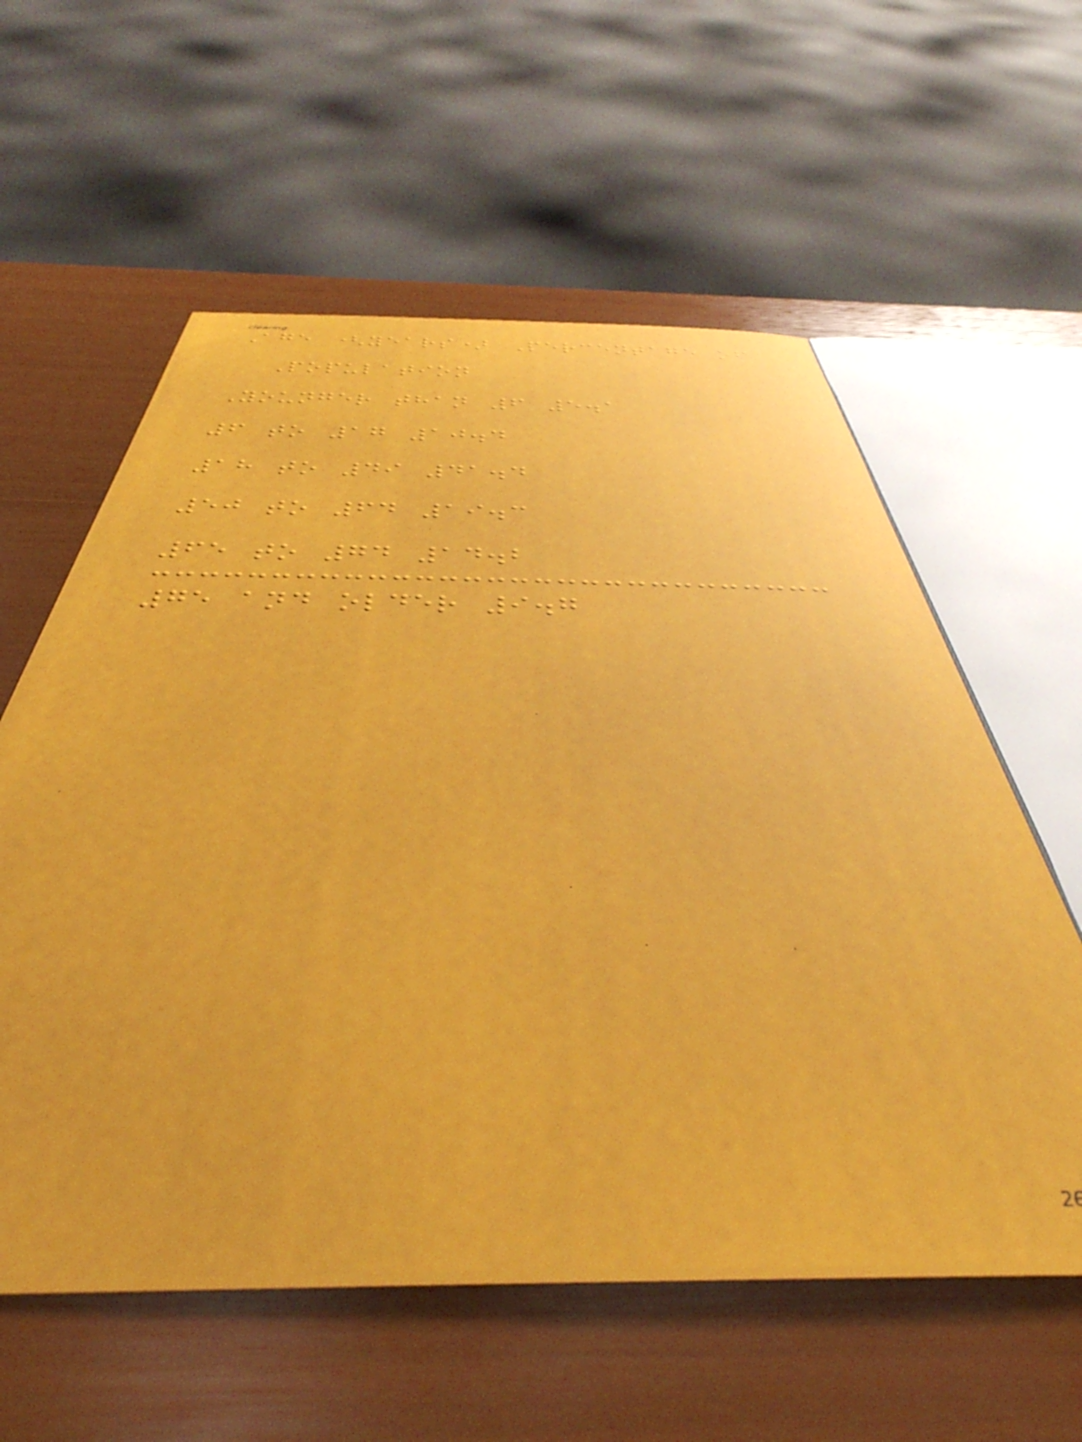Age (years) Percentage of
Population
Younger than 6 5.1
6 to 17 10.4
18 to 49 41.4
50 to 64 19.3
65 to 74 14.2
75 and older 9.7
